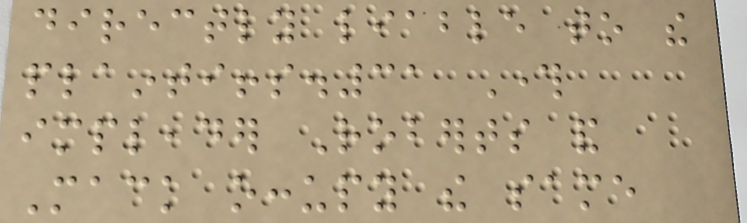directly liable to the
plaintiffs.31 Through
impleader Roberts and
Mack occupy the same
